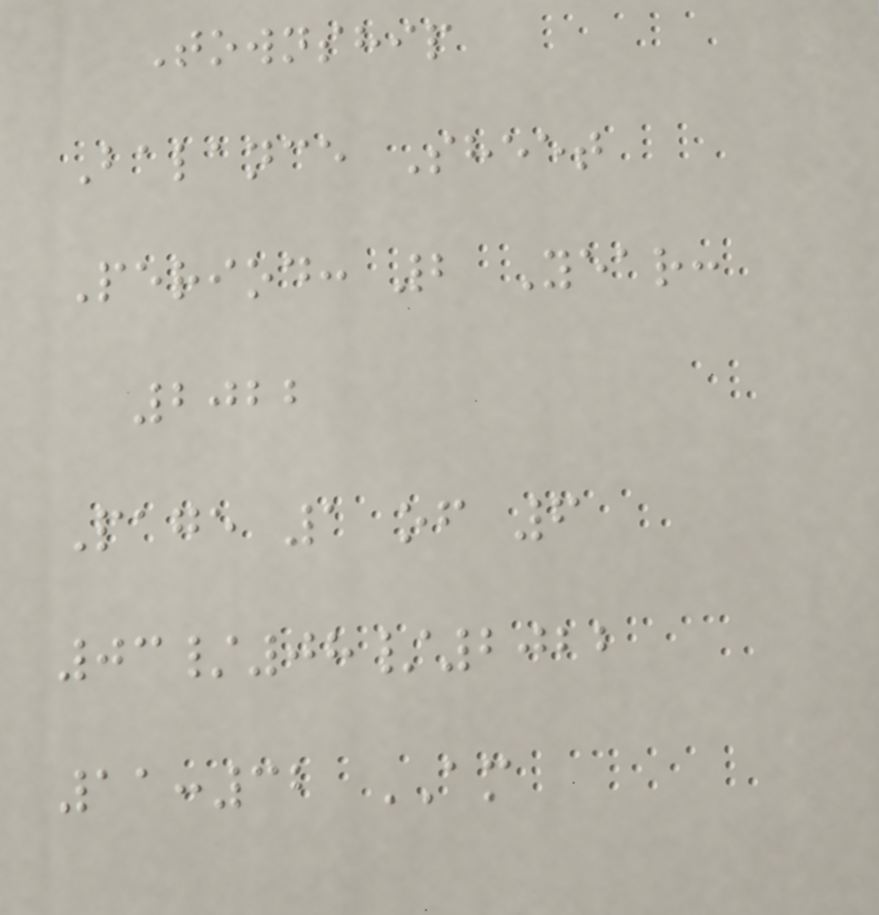Township
Balance Sheet
Period: 2 Year:
2022
Page 1 of 6
03/08/2022
11:32 AM
